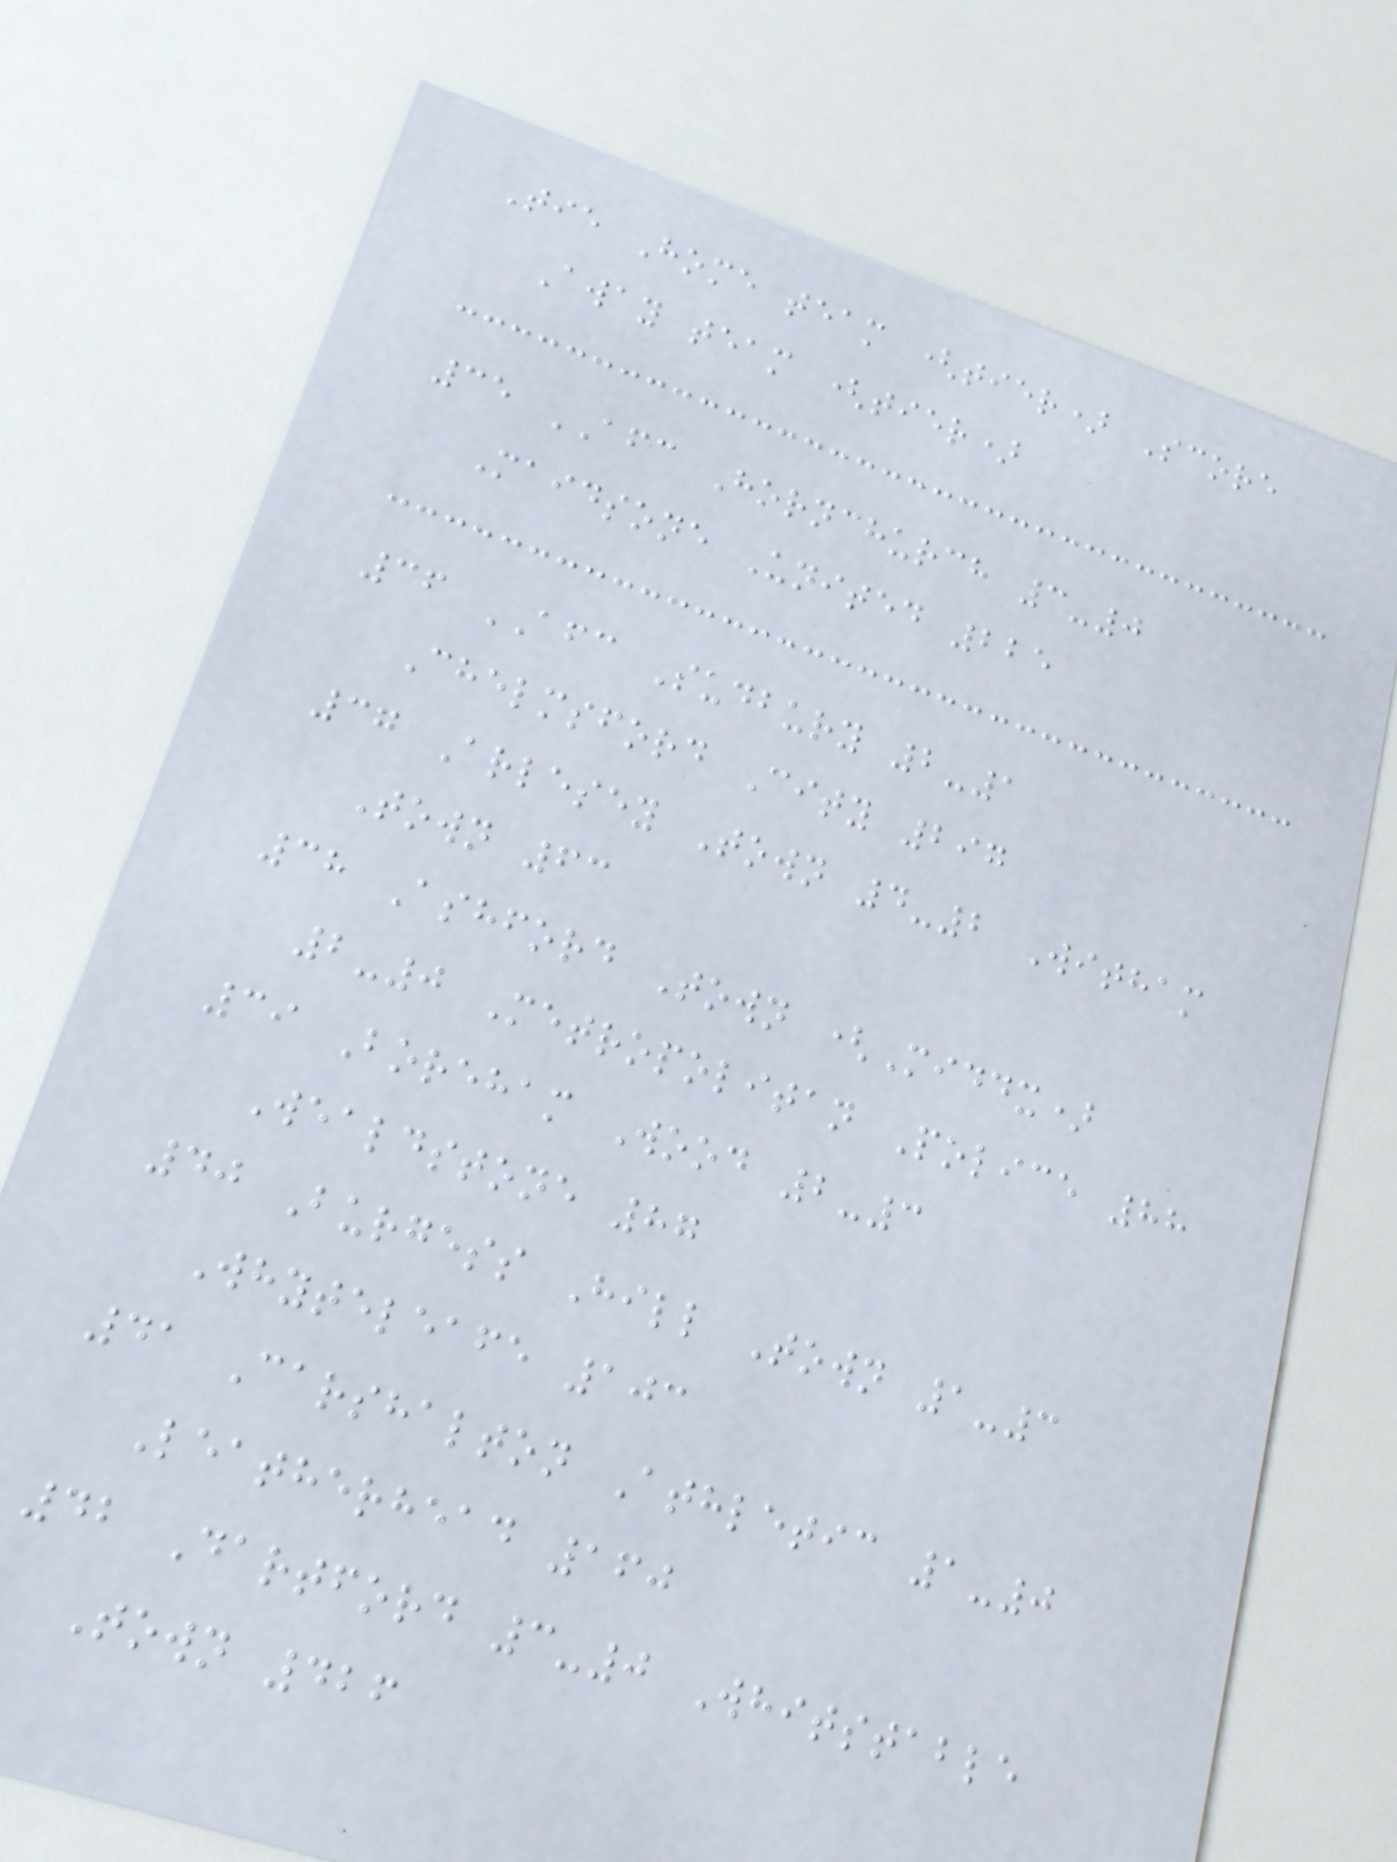Tie Home team (tier) Score
Away team (tier)
35 AFC Hornchurch 3-0
Maidsone United 225
36 AFC Sudbury 2-1
Chelmsford City 297
37 Arlesey Town 4-2 Witham
Town 63
38 Ashford Town (Middx)
2-0 Metropolitan Police 88
39 Boreham Wood 2-3
Wealdstone 87
40 Burgess Hill Town 1-3
Whyteleafe 103
41 Carshalton Athletic 1-0
Leatherhead 160
42 Dartford 3-0 Whitstable
Town 426
